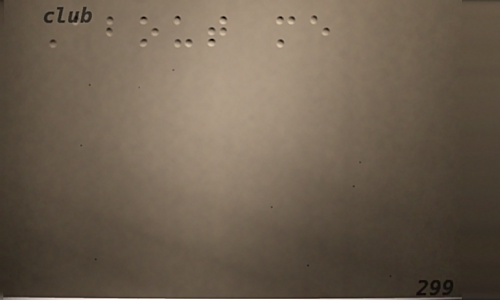About me
